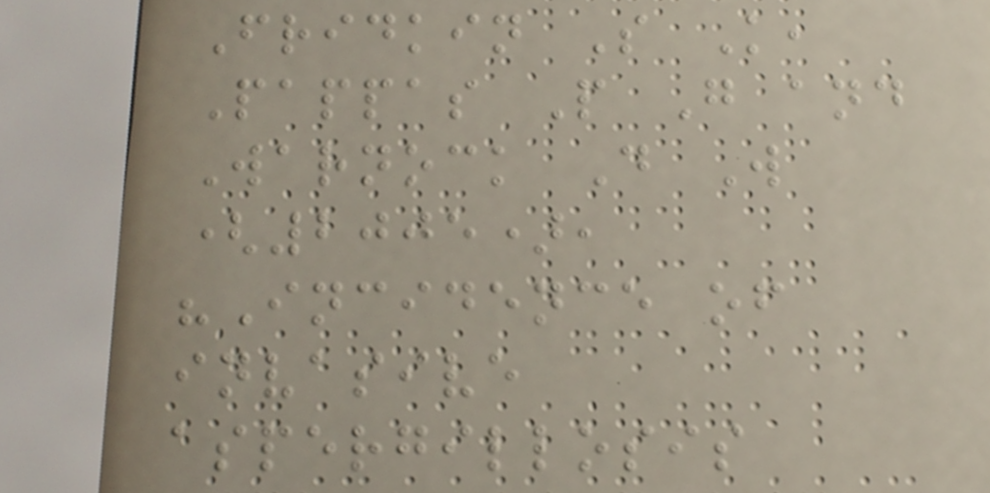Fridkin S K,
Pappas P G and
Warnock D W
(2005),
"Incidence of
invasive
aspergillosis
